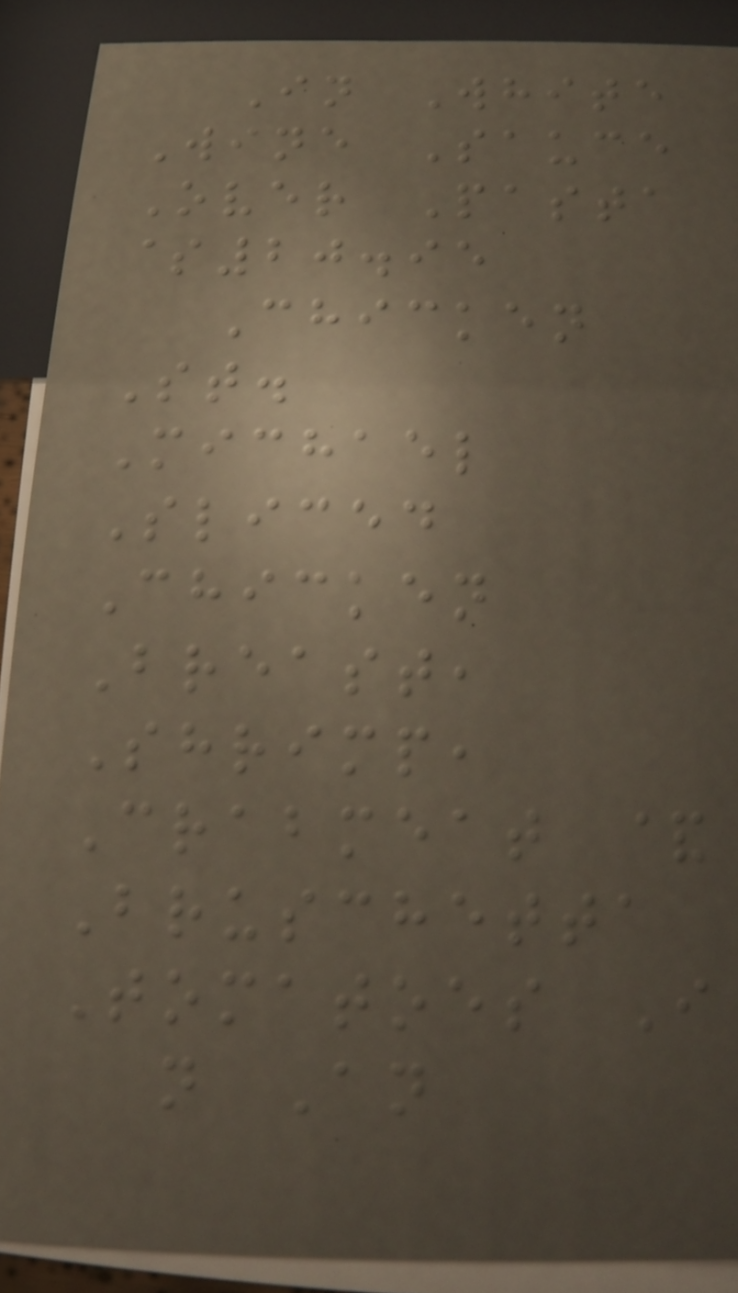In White
Wine Sauce
Over Pasta
$20.95
Chicken
St.
Michael
Sliced
Chicken
Breast,
Shrimp,
Crabmeat &
Bruschetta
Tomatoes I
n An
